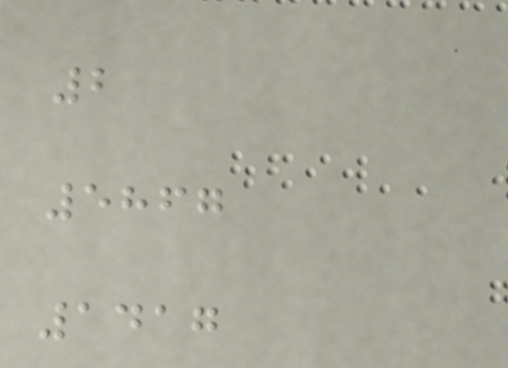2
5867
1417
